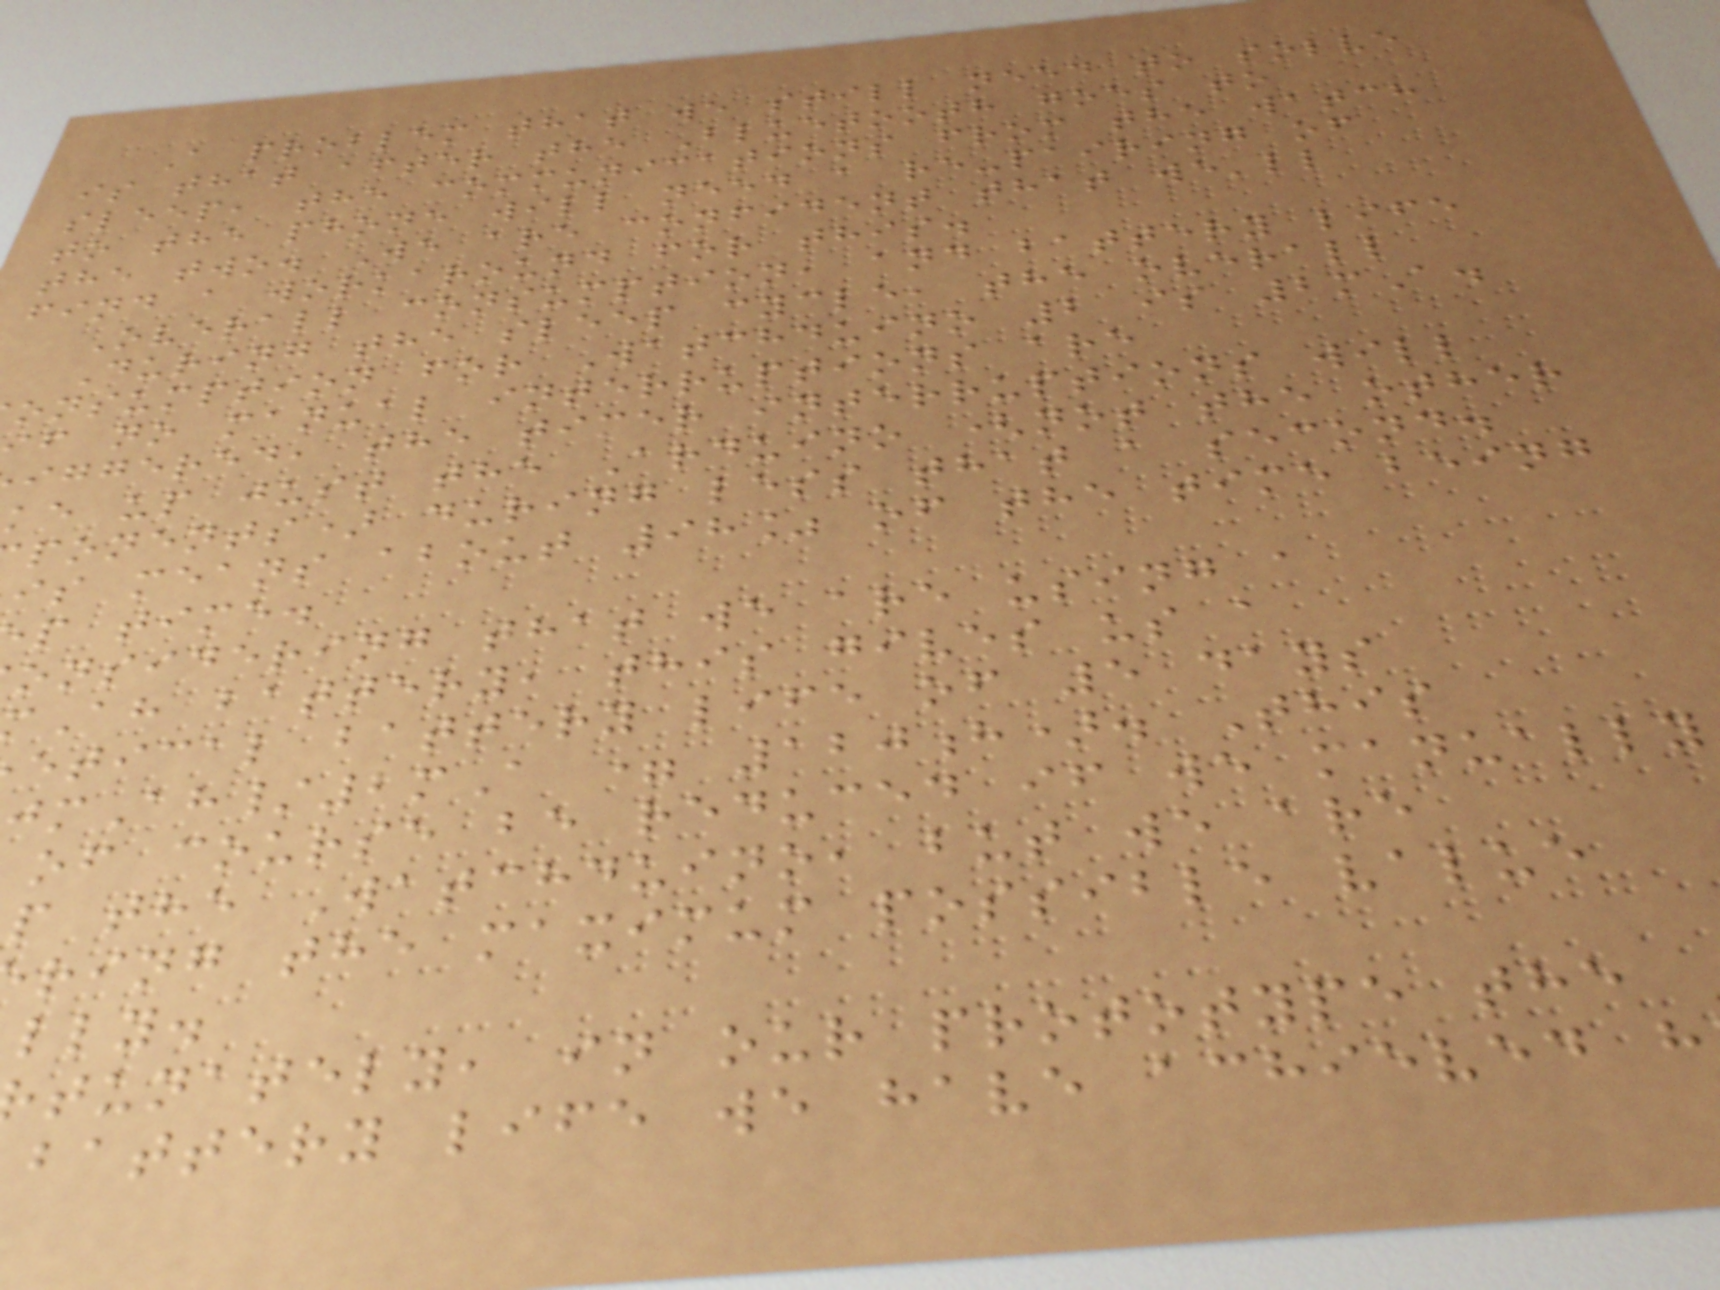A problem that we still need to solve
is that after the Bluetooth goes to
sleep, the communications from the watch
to the phone will need a re-pairing of
the two. We are confident that we'll
find a workaround for this.
Overall consumption, and battery life
During the sleep cycle, the overall
onsumption for Watchduino 2 is 2mA.
f no manual interruptions are
iggered, the timer interruptions will
ke up just the Arduino (not the other
ponents) during less that a second.
is means about 98% of the time being
p time.
onsidering that we are using a
Ah battery, this gives us a
etical battery life of 5 days
mAh/2mA = 120h). This
of course be reduced if we manually
p the Watchduino, but we are
ring the maximum possible value
lly.
tunately, in our prototype the
battery life we have achieved h
